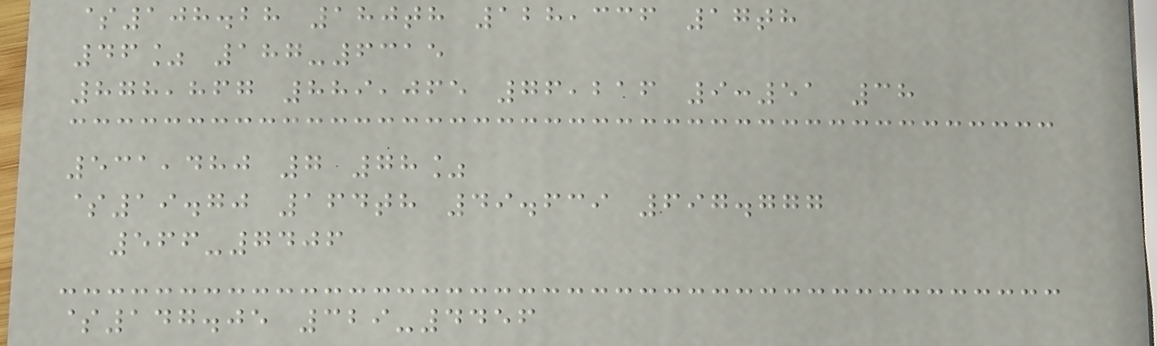$108.28 180th 128,336 17th
46% 187-6315
878,867 889,065 76,216 9:51 38
531,480 7 78%
$19.70 164th 49.639 697.777
566-7406
$147.05 329-4456
